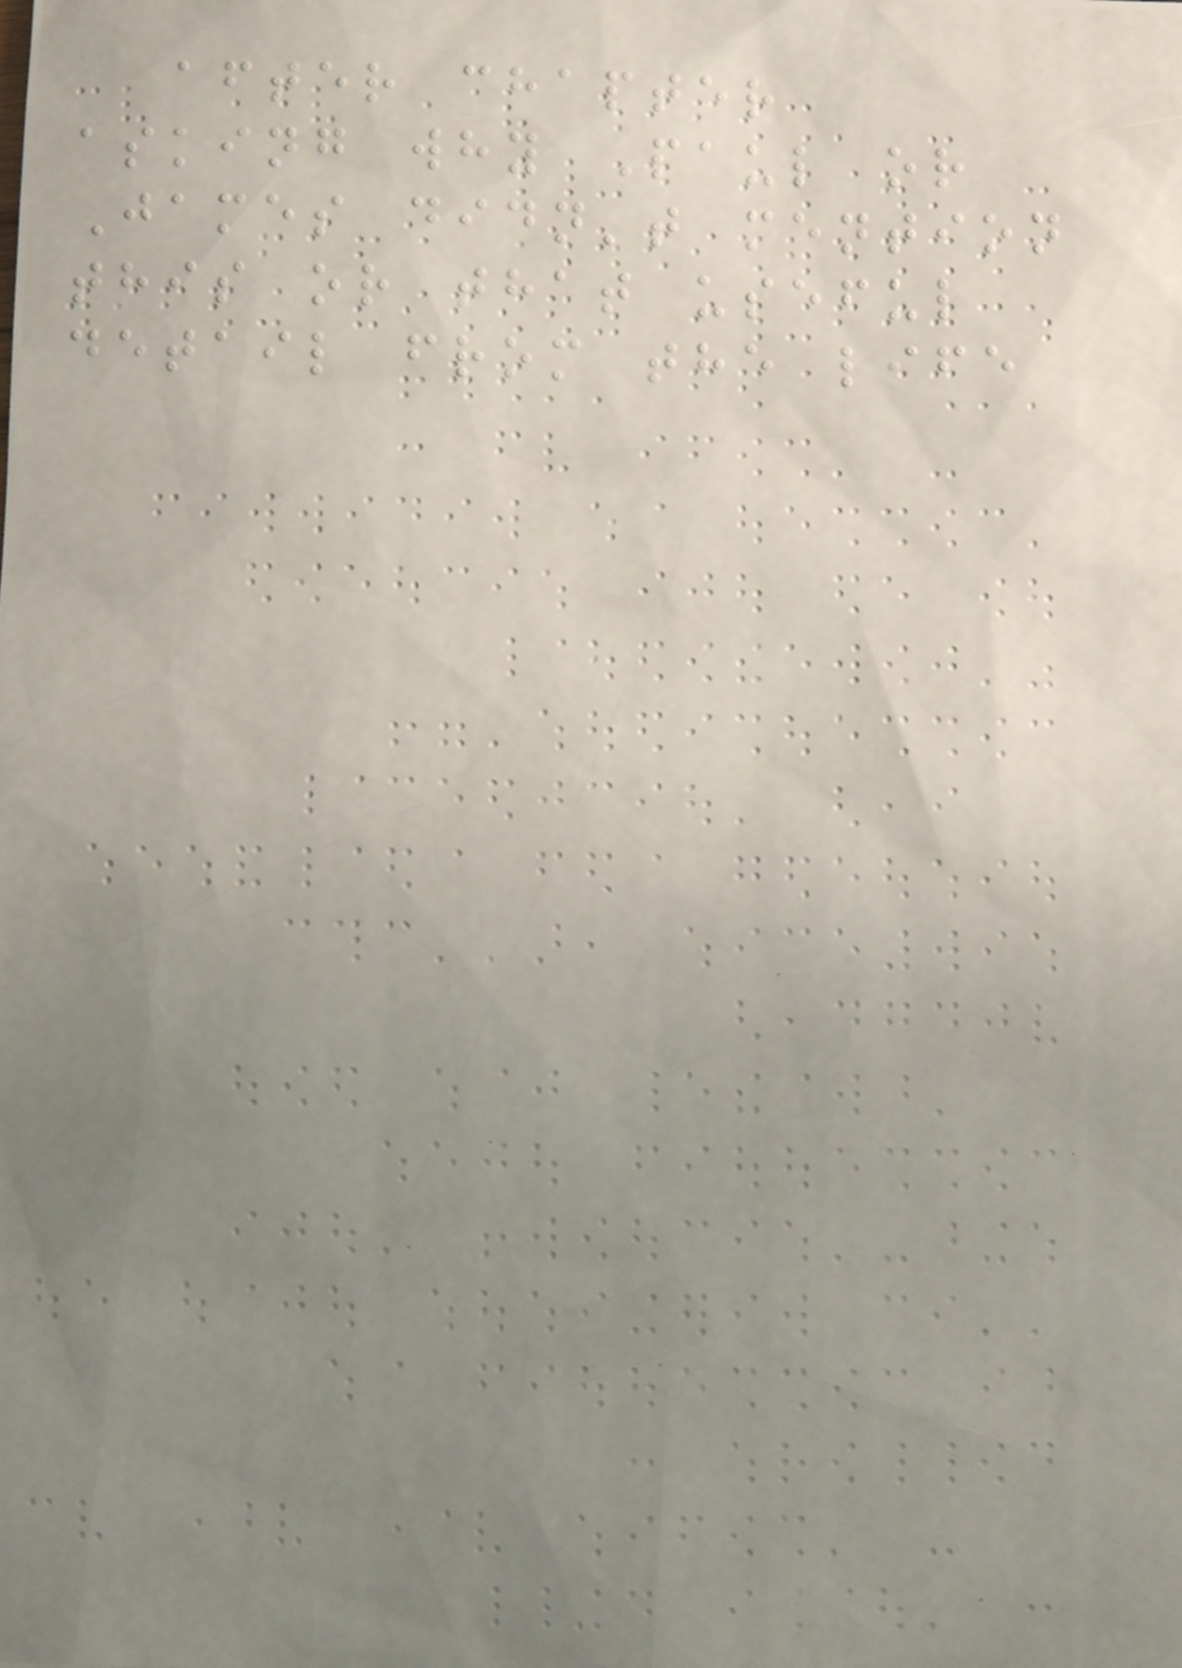after chapter
asking why Paul or
James didn't mention
this or that useful
detail from the life
